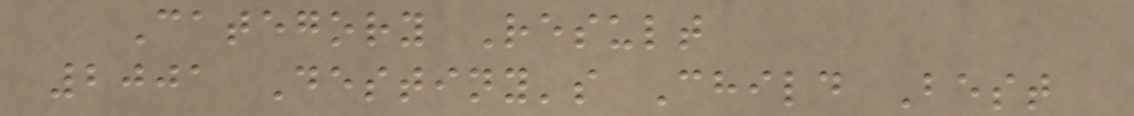Category Result
2001 Destiny's Child Best
